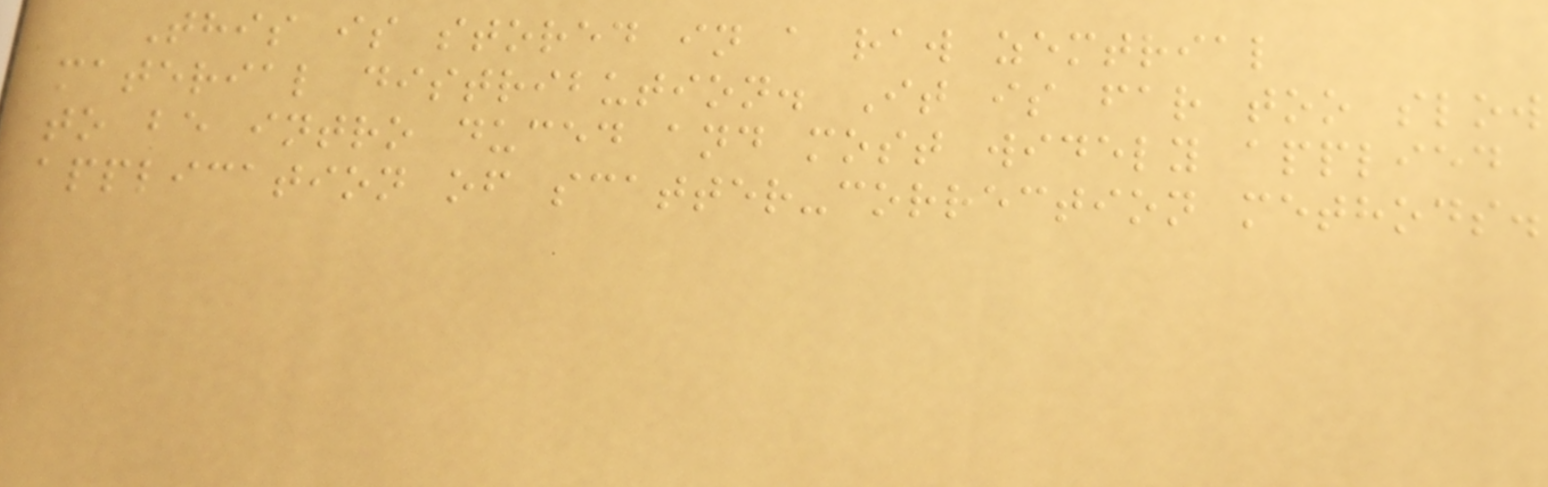This is stored in a raw zemtrial
material distribution. It is far too slow
to be intro duced and most widely applied
application of scatter-correction methods.
